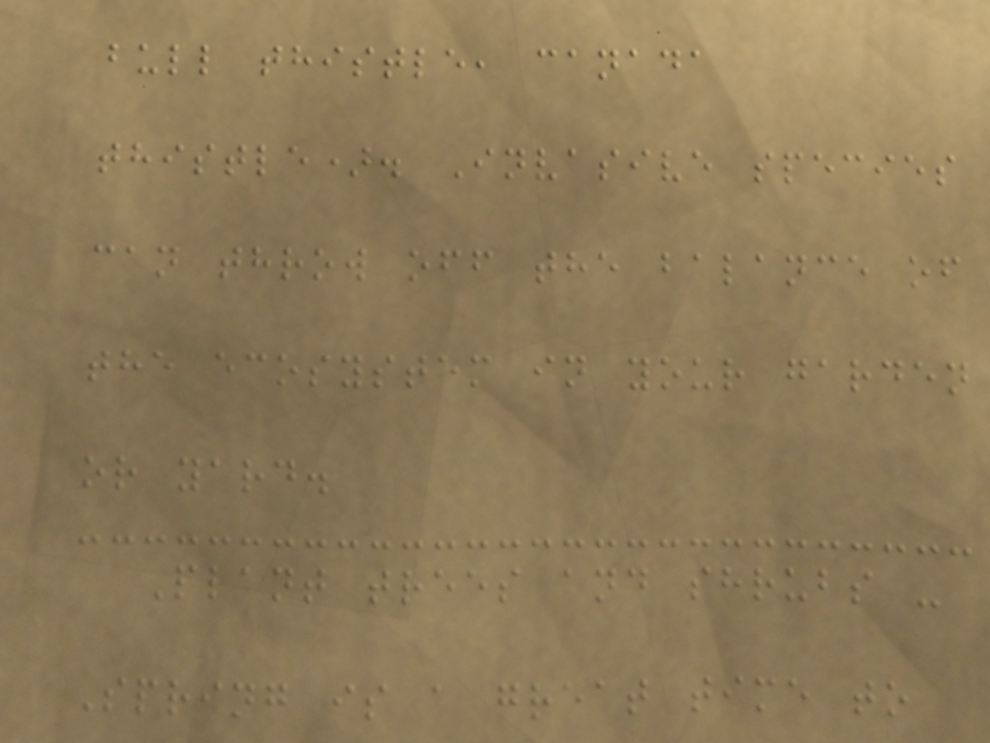bull thistle, canada
thistle). Invasive species
can throw off the balance of
the ecosystem in your garden
or yard.
Plant trees and shrubs -
Spring is a great time to
